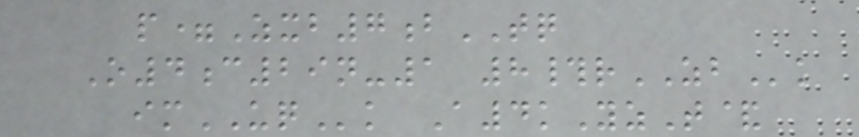p=Zxb7bTQ
O4c29n-1 8#rZBk
imUQk A4kYzT&
